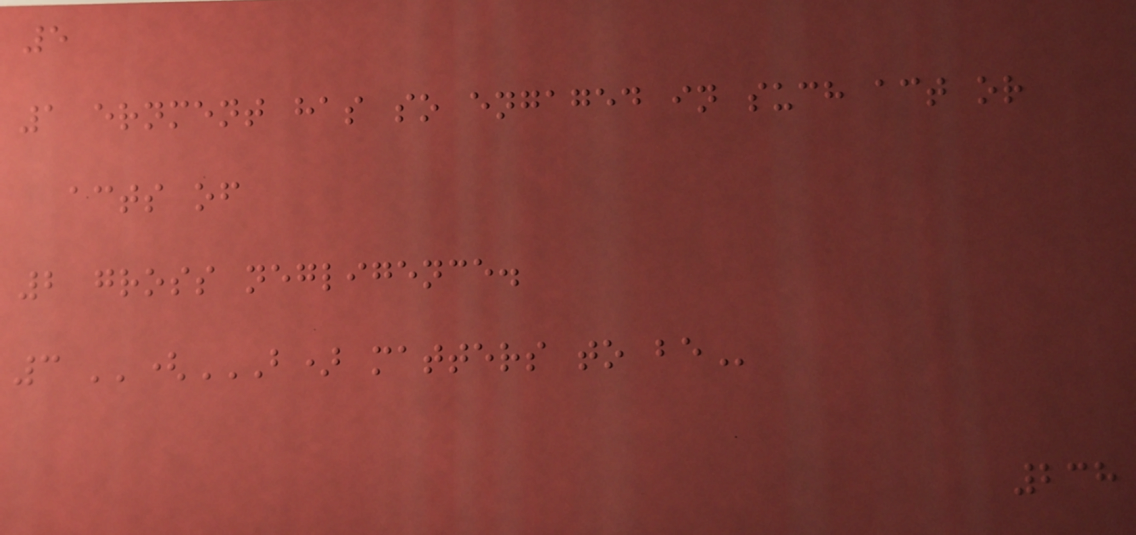5
1 ernment has so engaged in such act or
acts of
2 gross negligence.
3 ''(B) MATTERS TO BE
238
